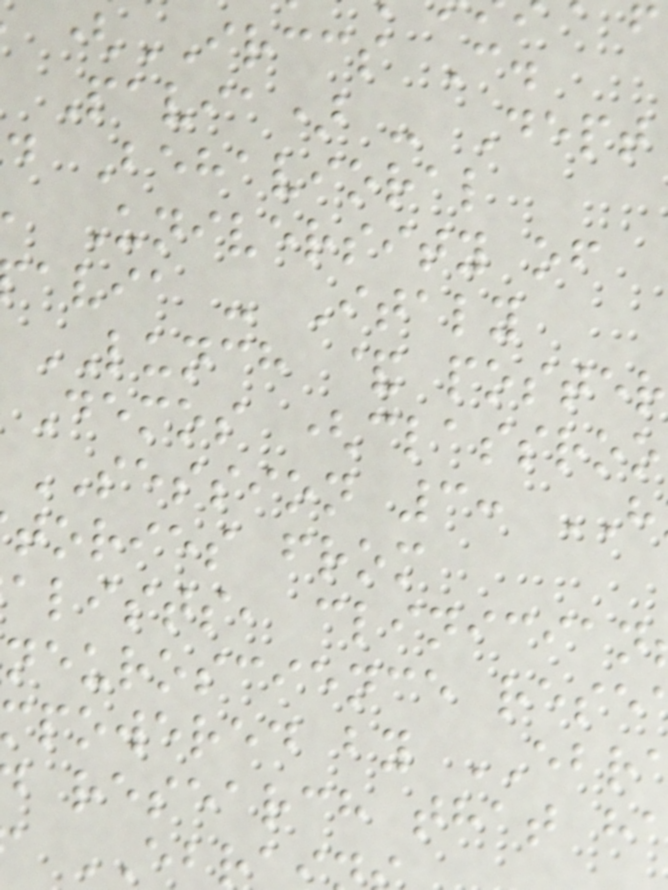(IRCCS C.
Pavia) - Dept
d Behavioral
University of
avia - Italy
LUNCH & poster
Demos (classroo
SESSION 3:
tories from
alists, clinician
neuroscience rese
powered by EBR
research that h
